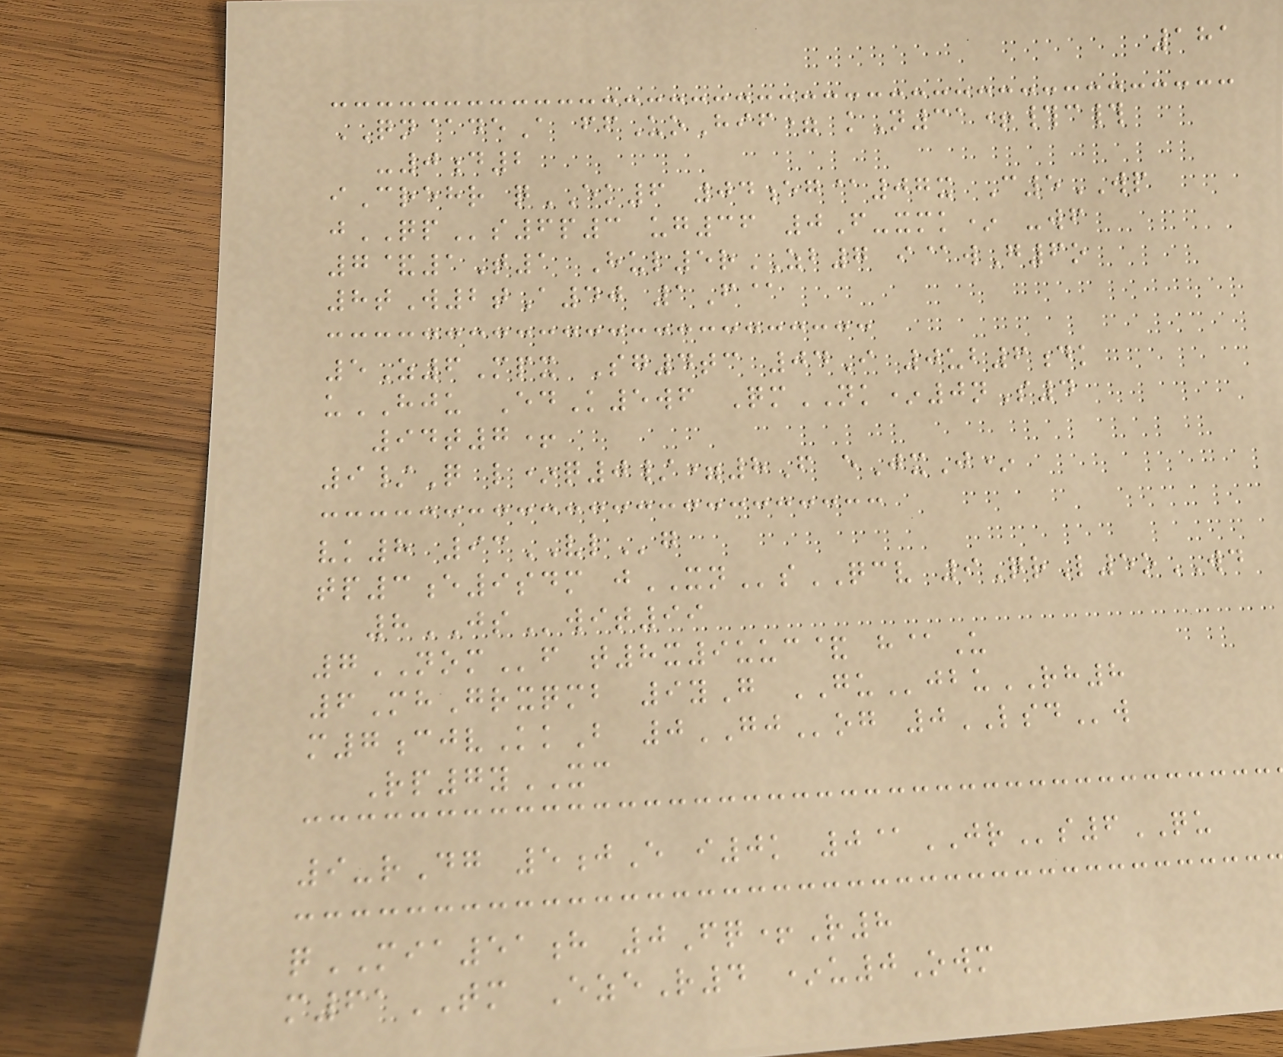181
QN@deA ffUoHif= kN31+#c#
-0d2
iCrehr qEK6 04eg@07x C5WP
jQPs6p3 ug36 0F-xmk* -wf
7&1T1 Hul5rZB7 i@wG6o
8tW2tA40 1F@
5Z6Mpx Sg4tc 04I 0ub6dk
uHJU EdK5wf QmNK*0nS4
94t7+
9/Q l*q0/=8F eJxJ*
vk8 93VLg
tp3e9sdm jXNsQCV 9QrL5oWD
8JSwit99
7NOMf t8x9uuc& h@U
6MhGrxqmb 9yG GUjbuRH8
m7cjvKkB 0GJog 0LSDw
Rp7yXC
9-rDg 5jE i0k 0@JRs6QU
qMIA51h 0Fq+R8
m61TM EzeR4 *u0Owm
